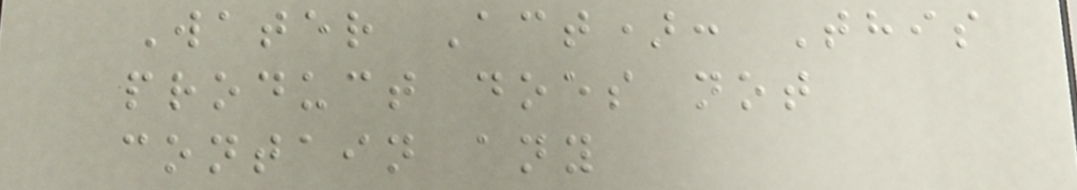Water Act): This
product does not
contain any
